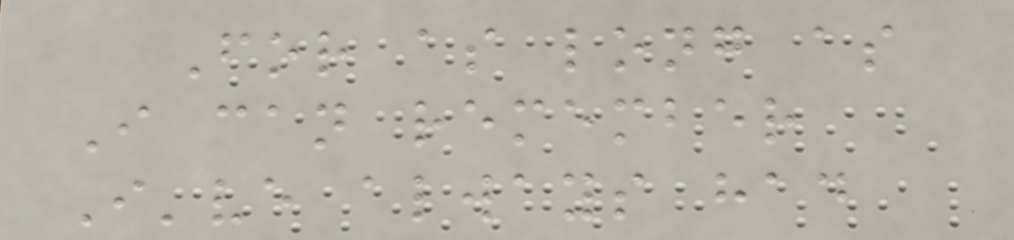For as long as
I can remember
I've always had
